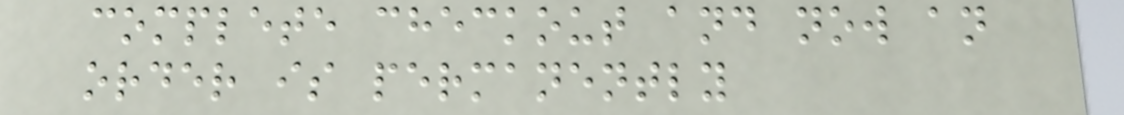complete checkout and now an
order is permanently
